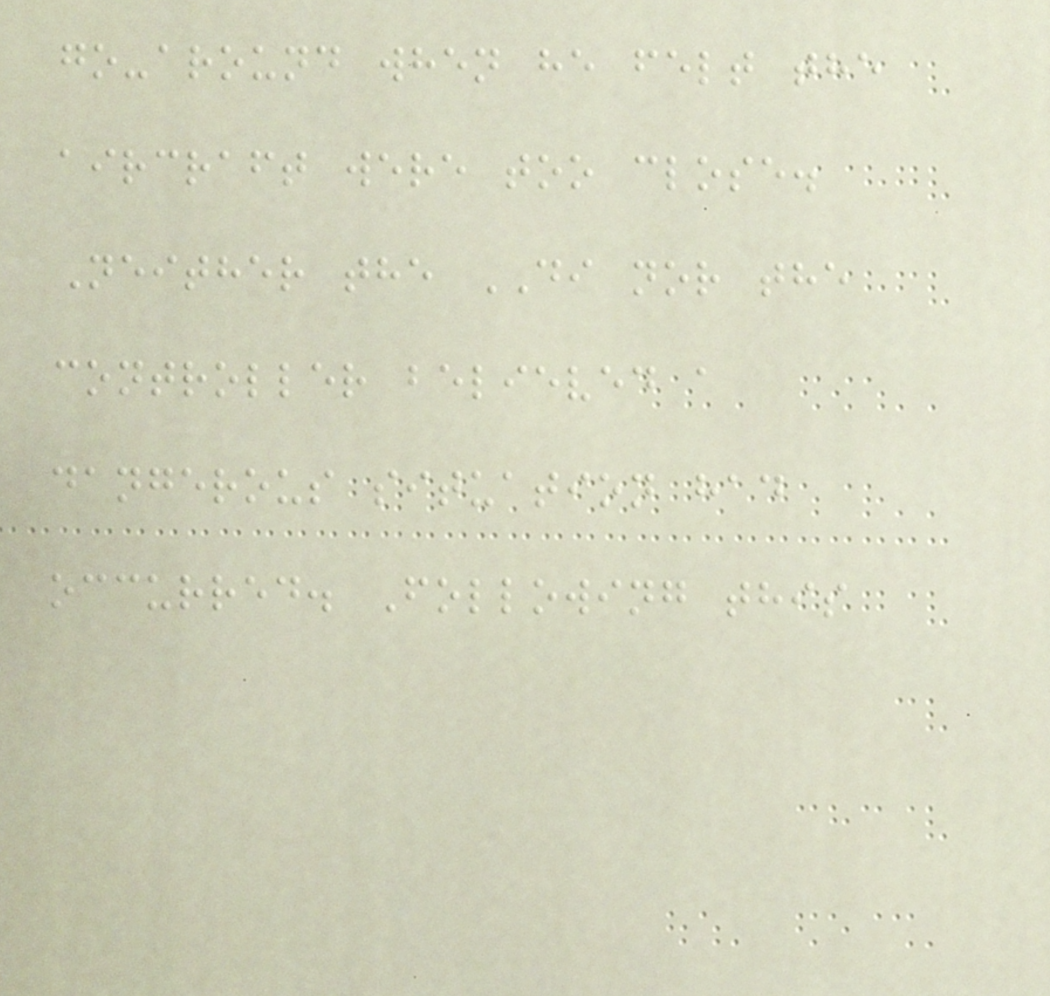go-around when he felt the
aircraft were too close.
Neither the DI nor the
controller believed a
dangerous situation had
occurred. Following this
